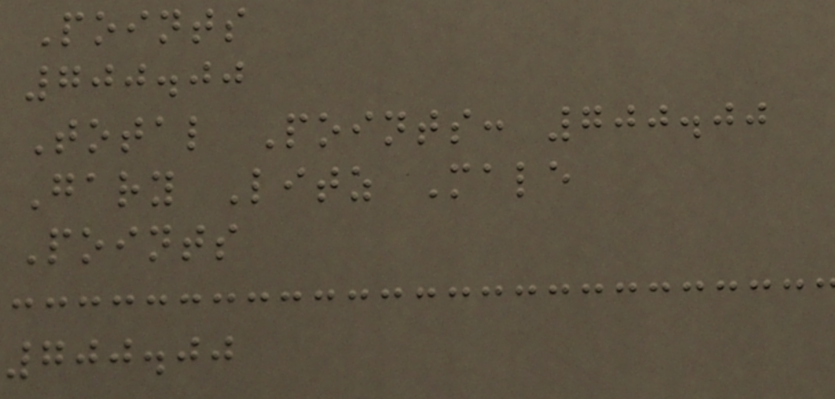Points
700.00
Total Points: 700.00
Gary Litz Male
Points
700.00
